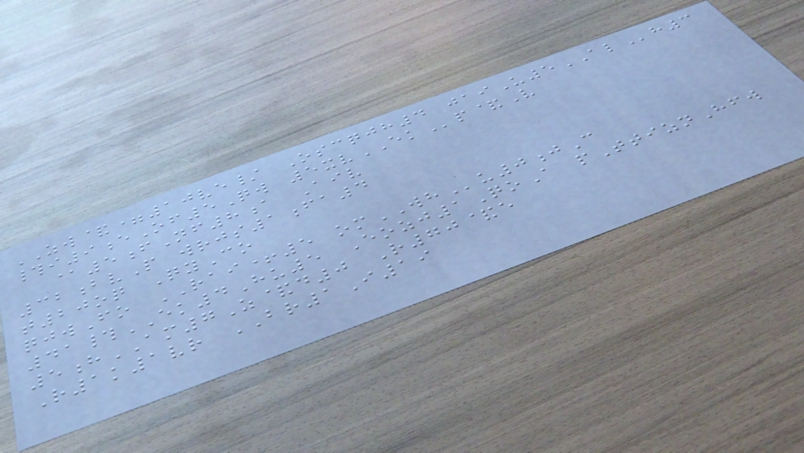ZW&=10ve/ Oscqjh4 jaiU5ALh3
#i9eOf5Qw 5xvEKp&V
@5fNf8a Aiv
32bvP wrjs1fa4
t20oq QyCo
qjwFo RAI+5 omWHu0jC
41#EK4Hu5 Eozj1QoA pTtiznHfw
5hAM7Z&d0 R70&e
R1k1vr BR1I19
